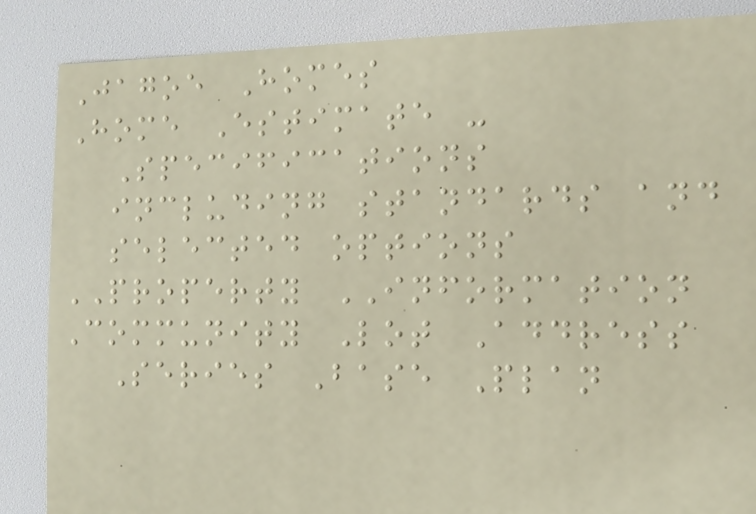Jagoe Homes
Home Estimate -
Specifications
including standards and
selected options
PROPERTY INFORMATION
Community Lot Address
Series Base Plan
